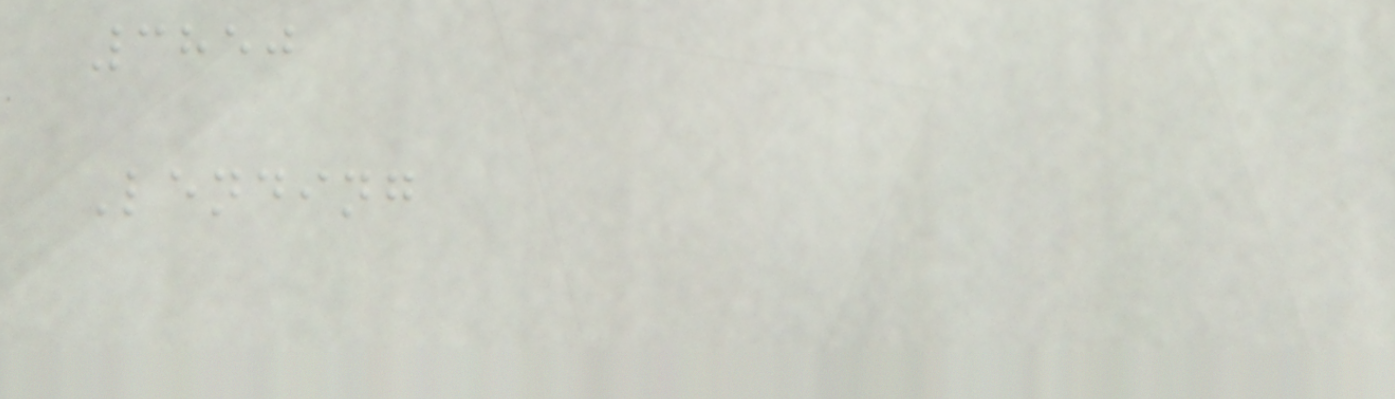3850
Lending
